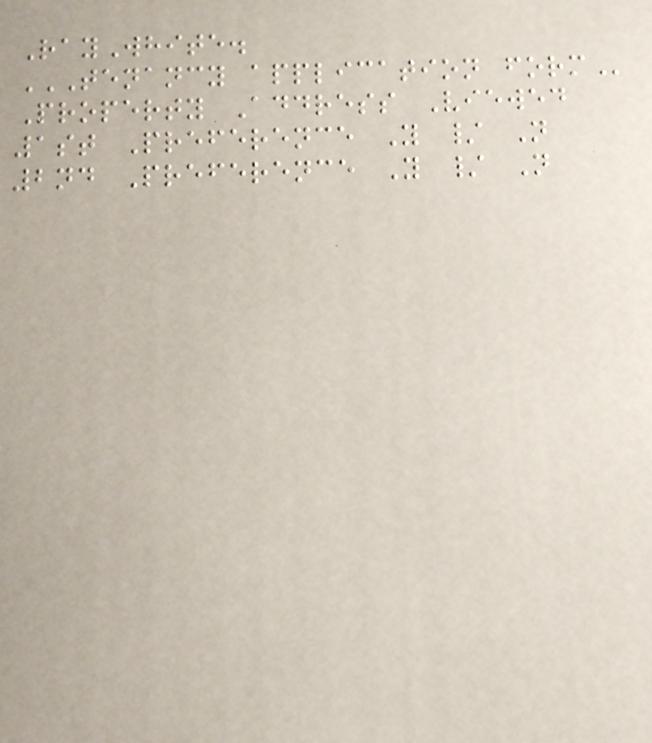RayWhite.
TENANCY APPLICATION FORM
Property Address Viewed
1st Preference Y / N
2nd Preference Y / N
